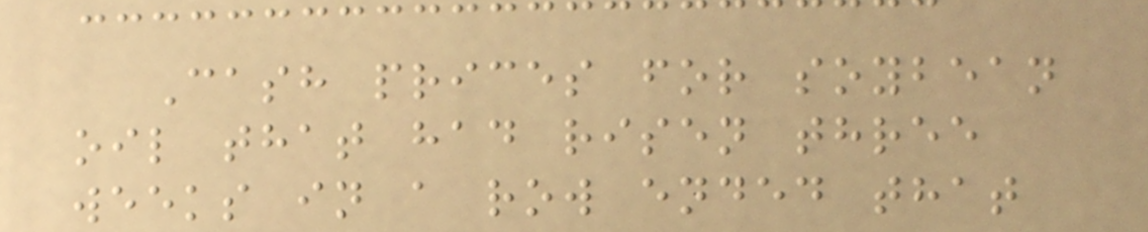Cash prices for soybean
oil that had risen three
weeks in a row ended that
